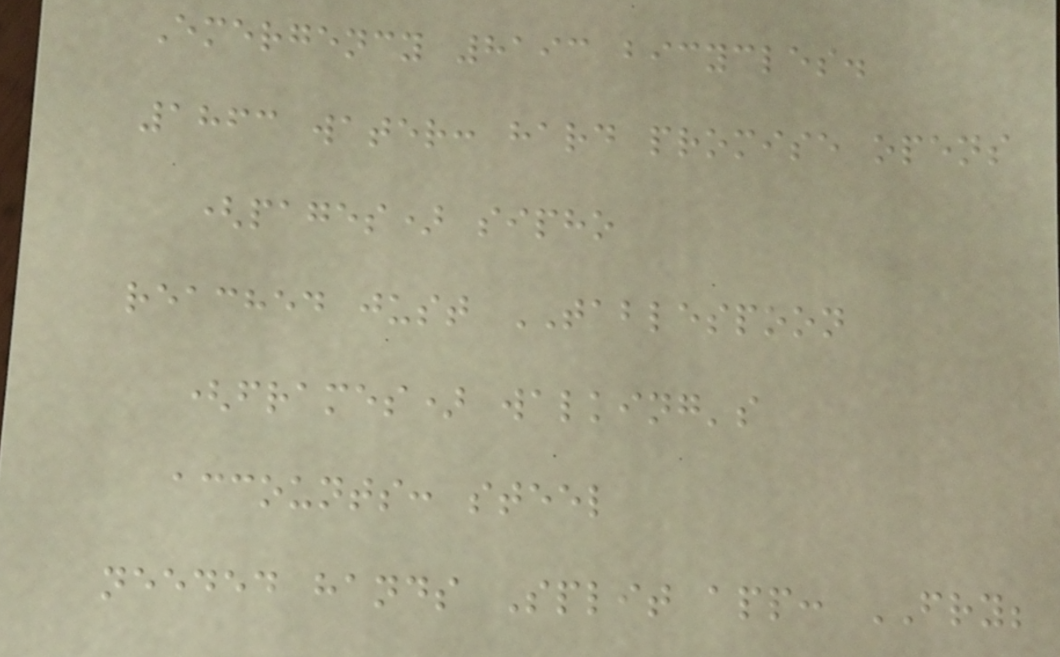Emergency 8193 bicycles.
1863 water: hard promise opens
(pages) sipho
reached just TABLESPOON
(frames) walking's
accounts: steel
needed hands Split app: FRY;
